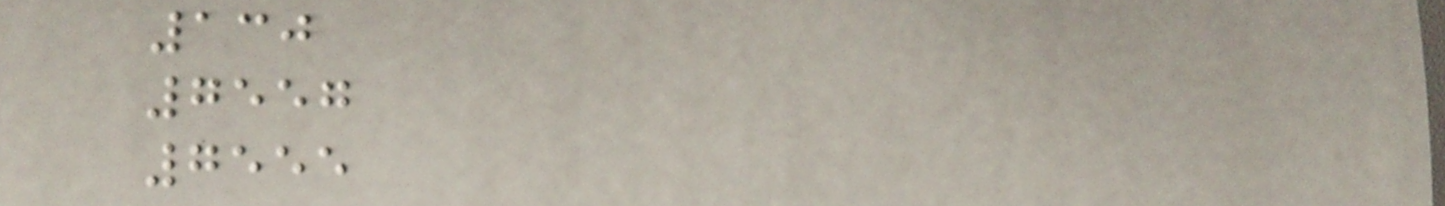130
7557
7555
